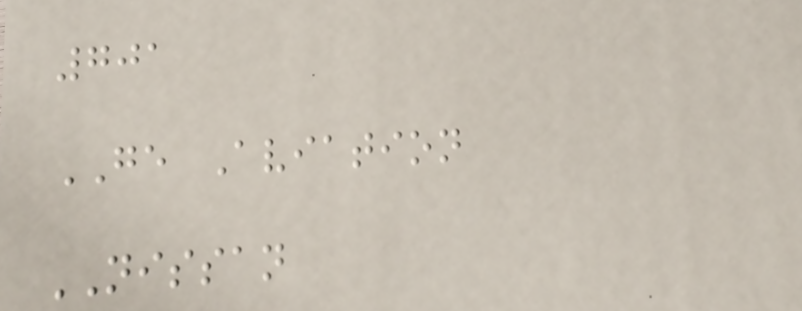701
GE Aviation
NISSAN
